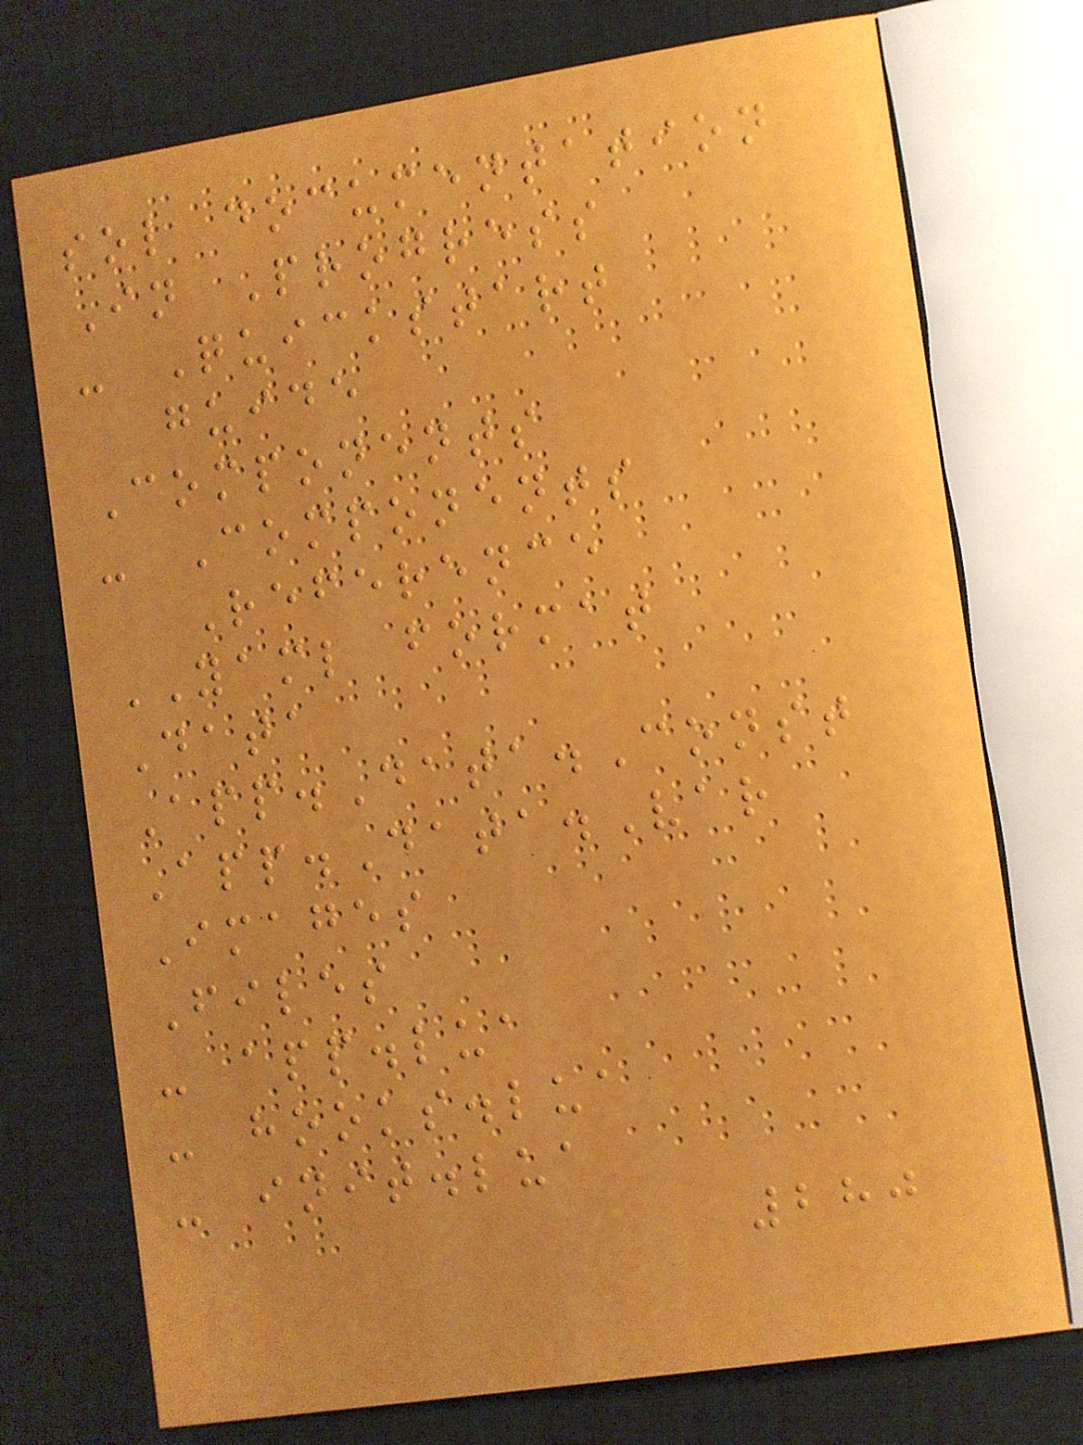sol documentation
In Progress
- Quickstart
guide
Components
- Components
Reference
YAML format
Data
App.Data.Const
App.Data.Var
Images
Files
- app.lua
- hooks.lua
- init.lua
280
